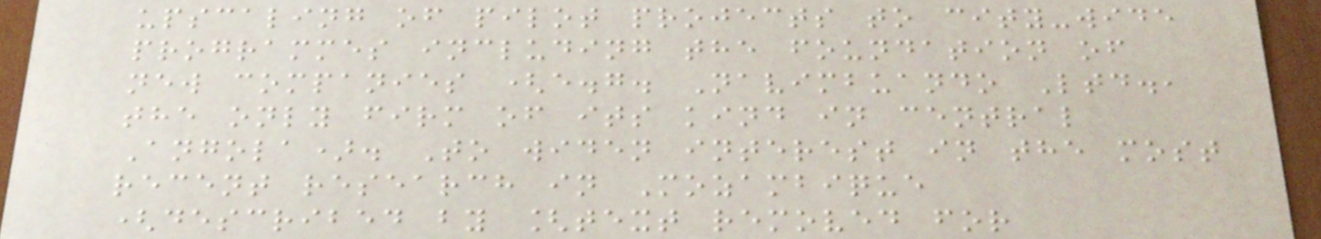upscaling of pilot projects to city-wide
programmes including the foundation of
new companies (e.g. Navimbuando Ltd.,
the only firm of its kind in central
Angola). To widen interest in the most
recent research in Mozambique
(described by [text removed for
